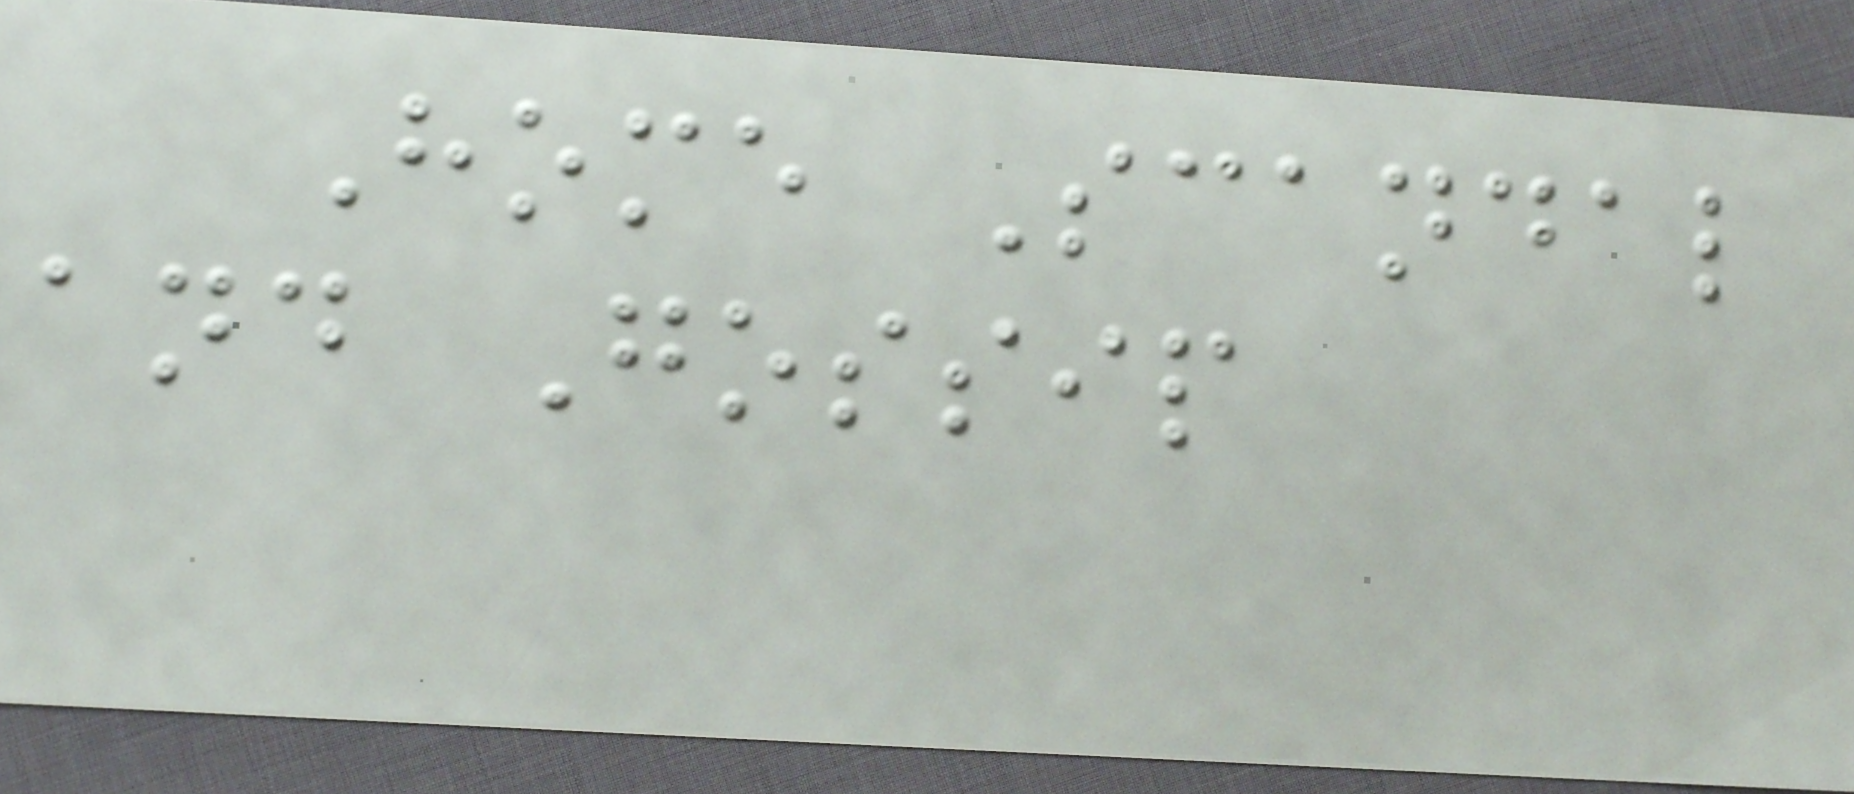Home Scandal
and Gossip
